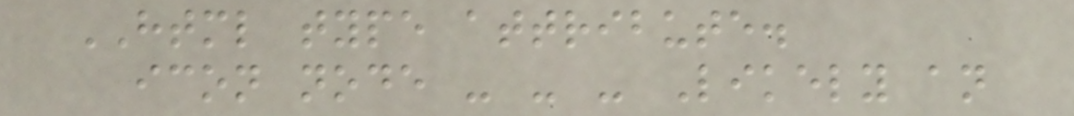HTML type attribute.
icon node - - - Likely an
